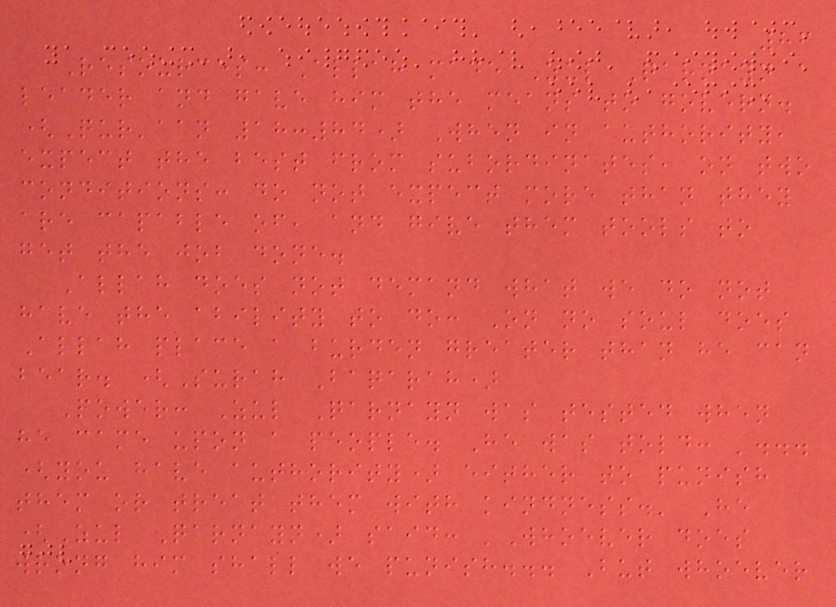86
Resources: Allah made Zul Qarnayn a
leader and gave him the means to govern.
(Qur'aan 18:84) When in authority,
expect the best from subordinates, on two
conditions: do not expect more than they
are capable of, and give them tools to
get the job done.
Allah does not demand what we do not
have the ability to do: On no soul does
Allah place a burden greater than he can
bear. (Surah Baqarah)
Power: Zul Qarnayn was tested when
he came upon a people. He was told: '...
(you have authority) either to punish
them or treat them with kindness.' He
(Zul Qarnayn) said: 'Whoever does
wrong him shall we punish... But whoever
